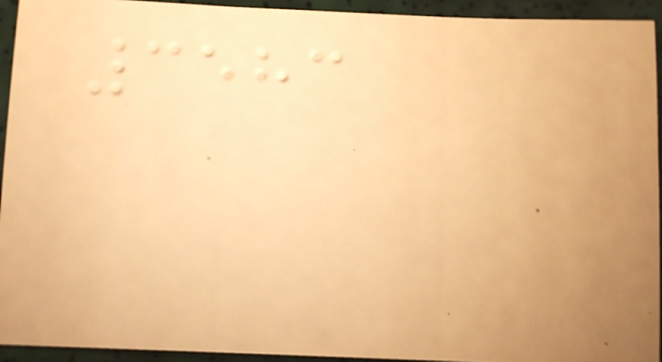3583
